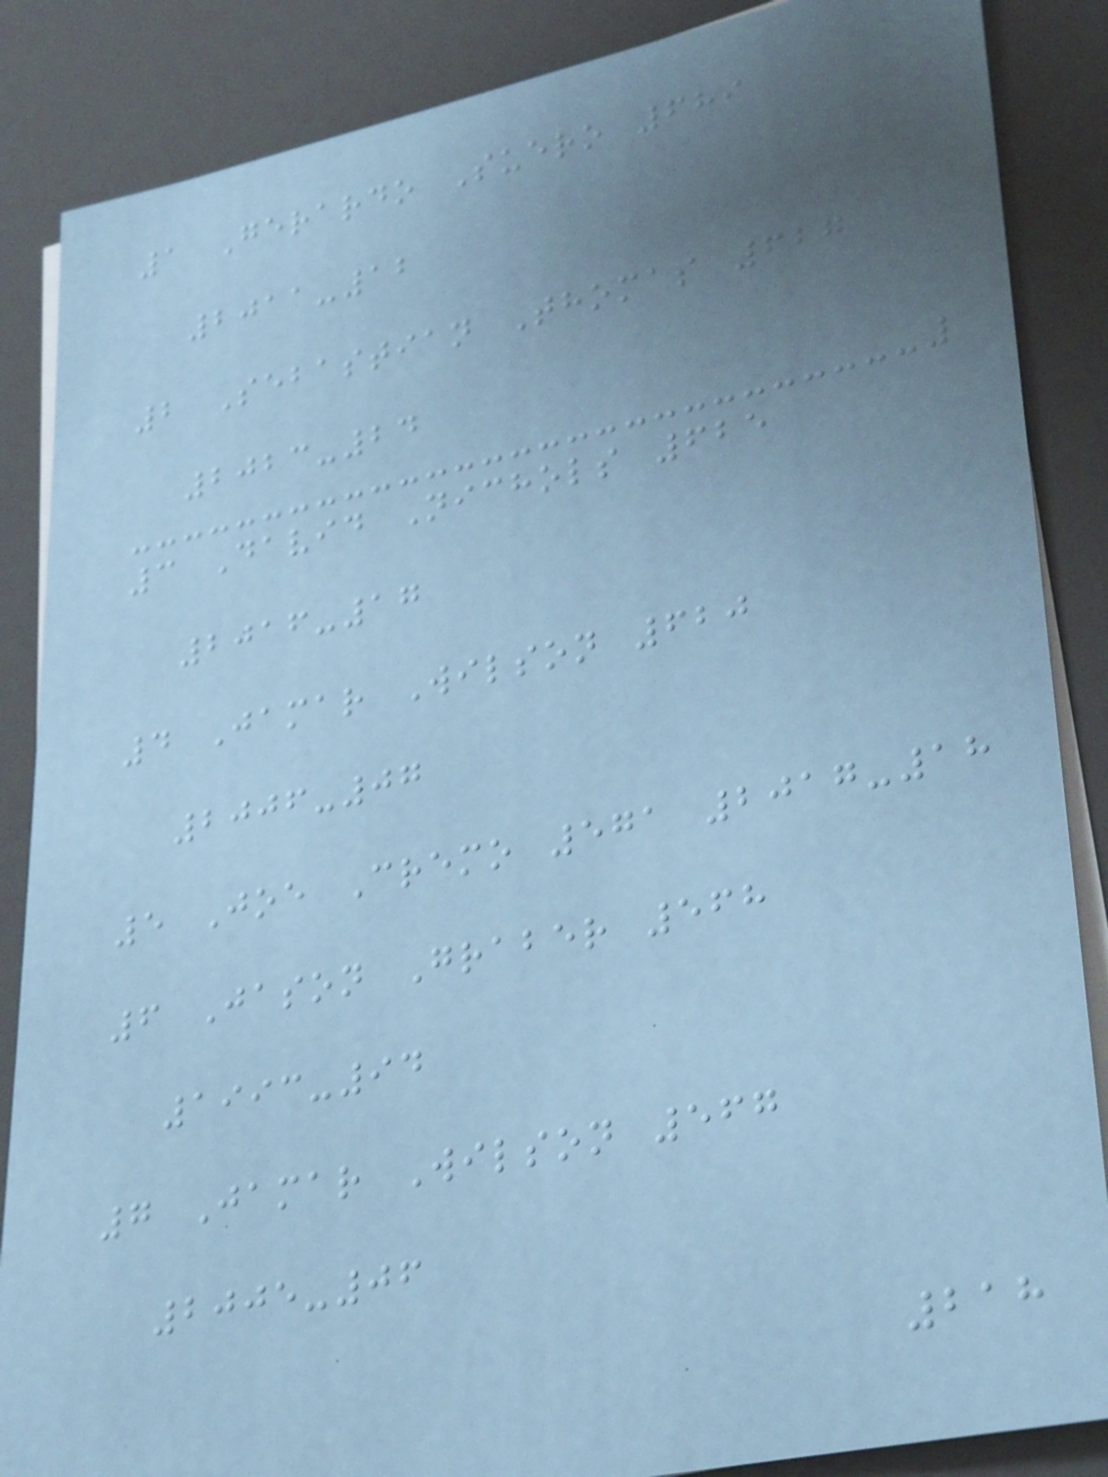1 Gerardo Suero 689
2011-12
2 Sebastian Thomas 627
2023-24
3 David Nichols 625
2016-17
4 Jamar Wilson 620
2006-07
5 Joe Cremo 571 2017-18
6 Jason Graber 568
1993-94
7 Jamar Wilson 567
2005-06
218
